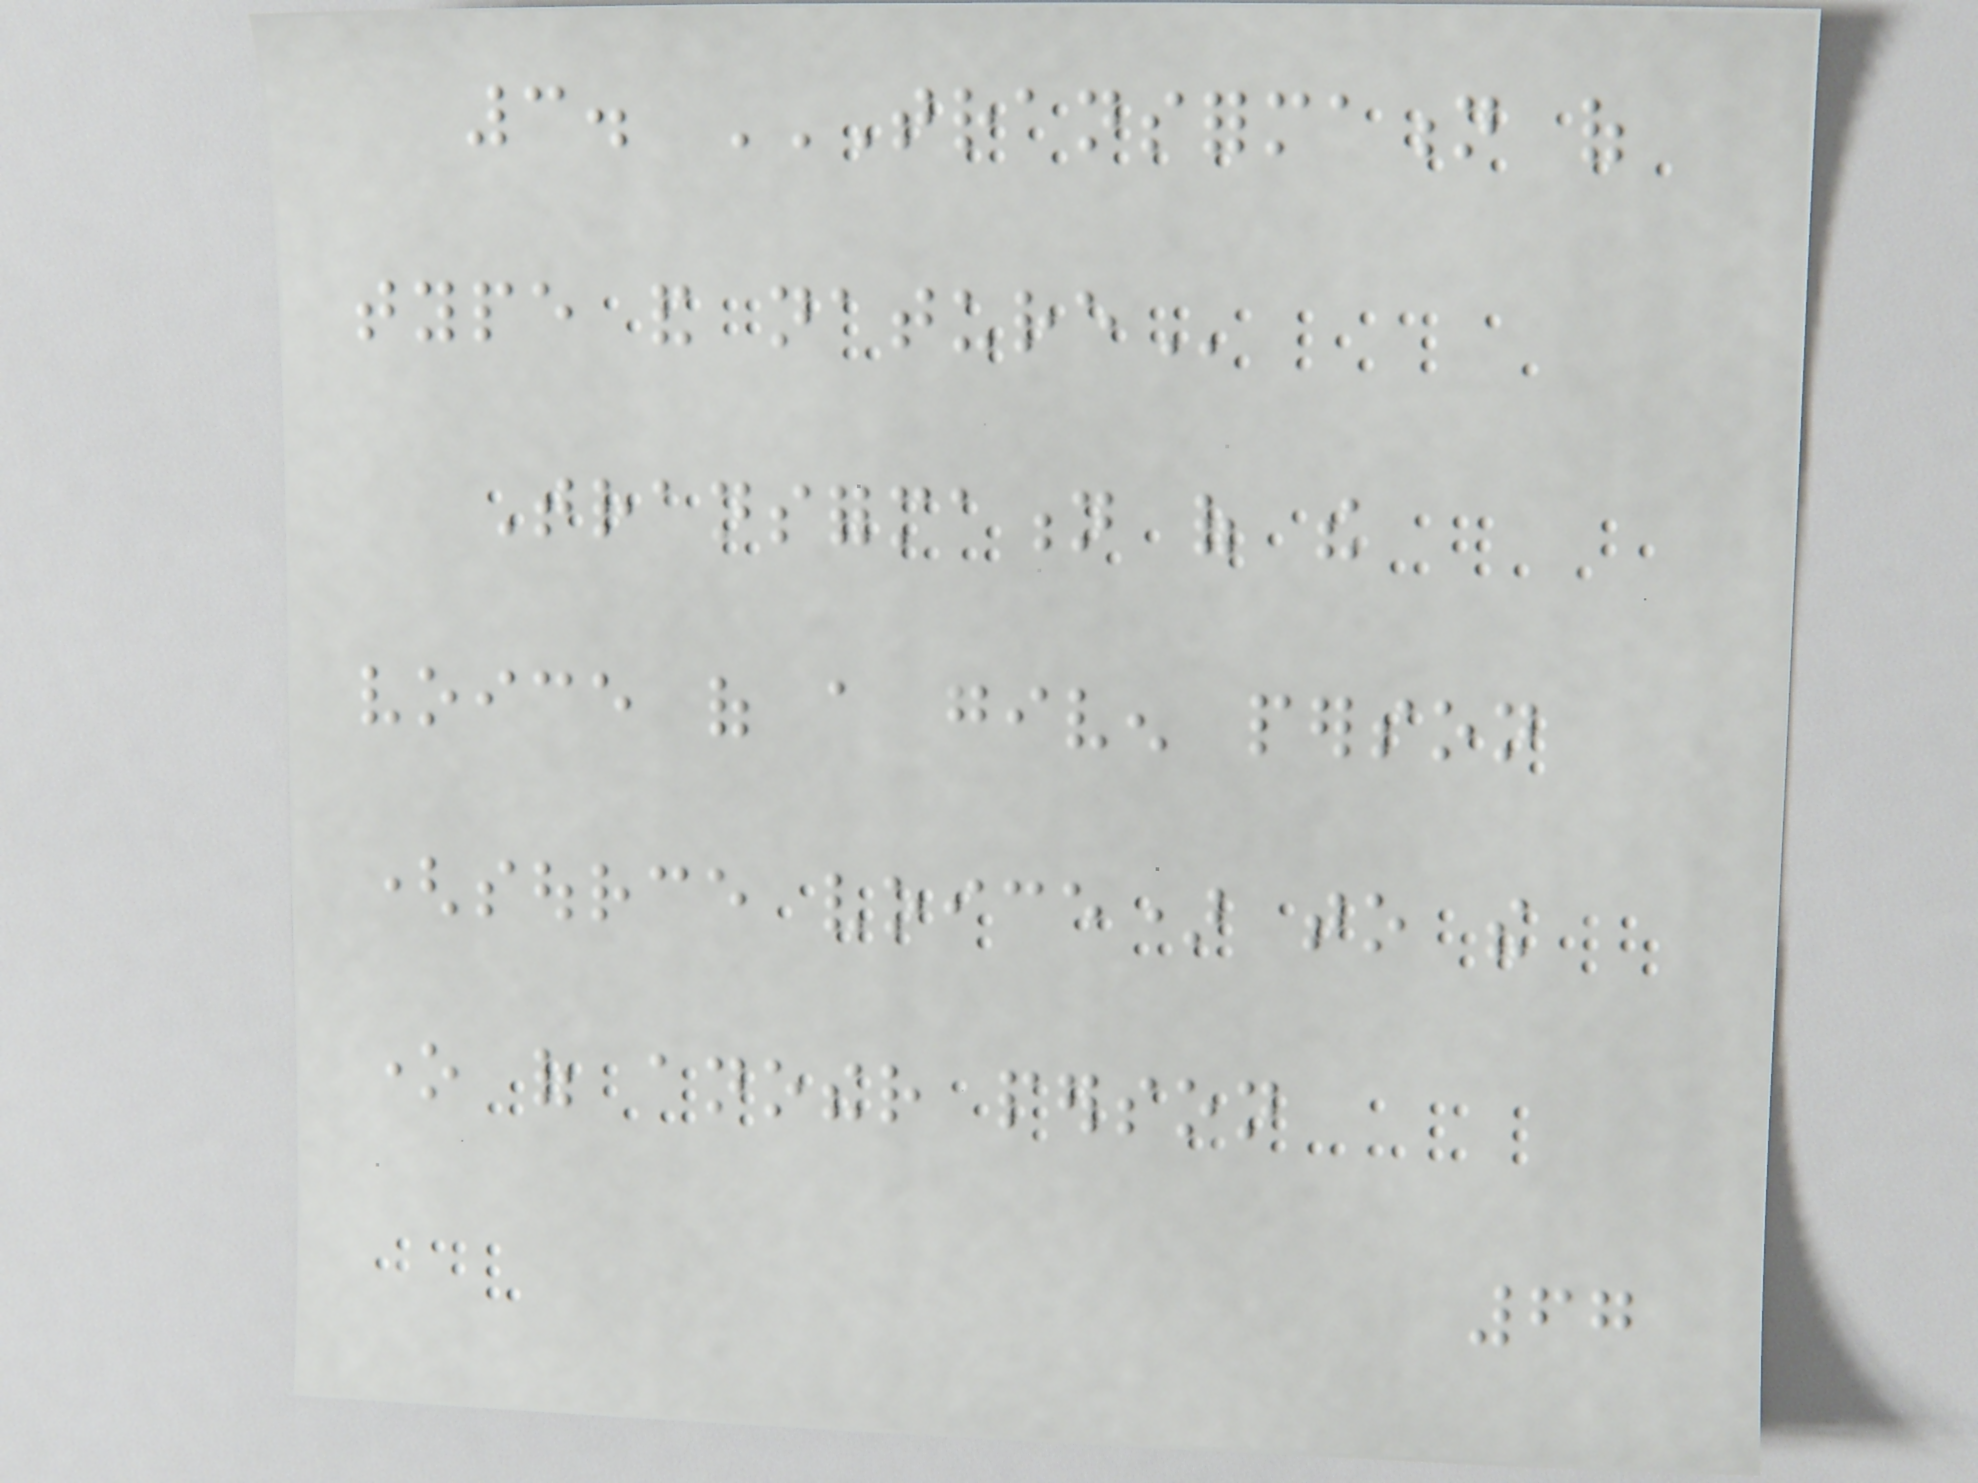3. TRANSFORMATION OF
TYPE AND NATURE
Transformation of the
voice of a given person
(source voice) to the
one of another person
67
